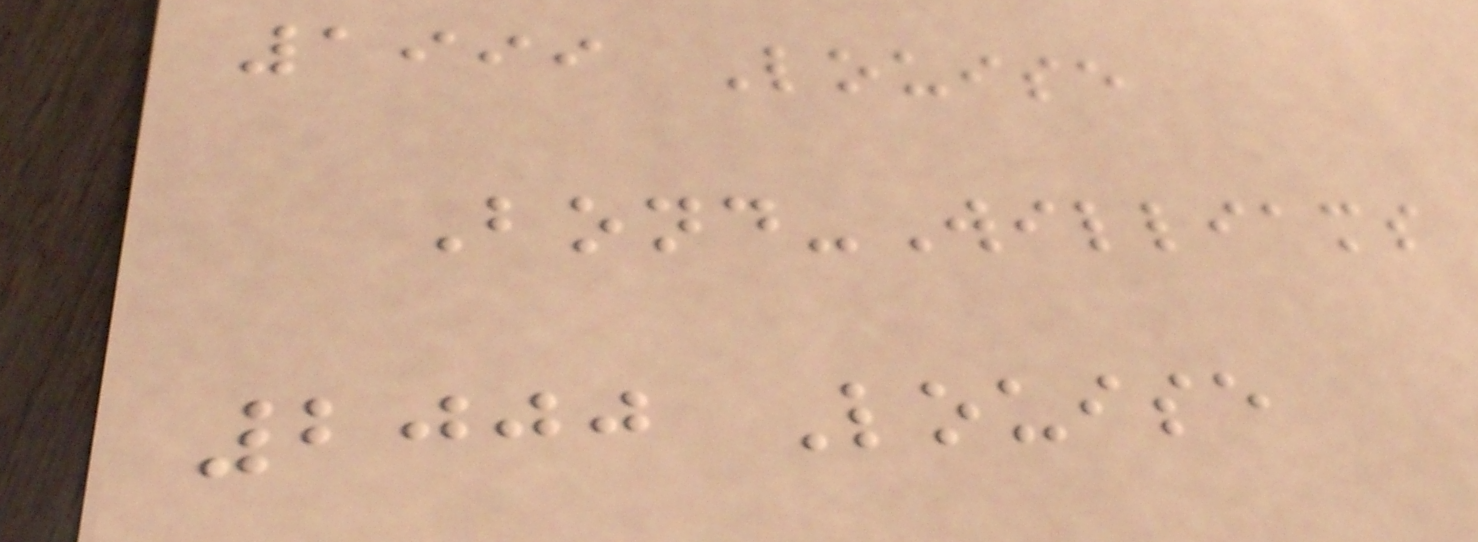1999 Louise
Bond-Williams
2000 Louise
